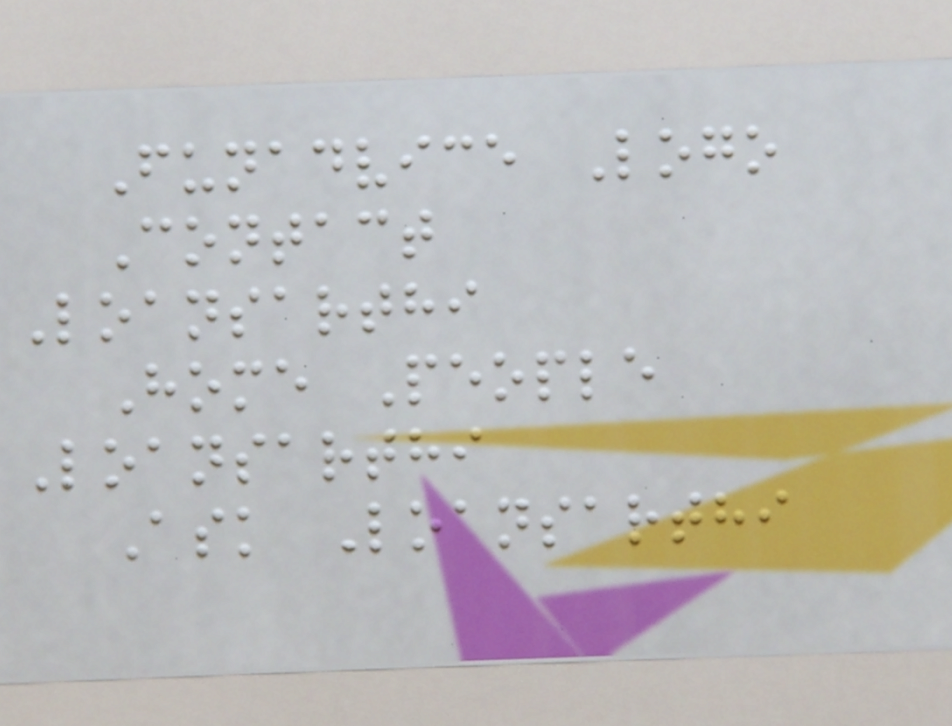Funadvice Logo
Contact
Loansarthi
Home People
Loansarthi
Ask Loansarthi
